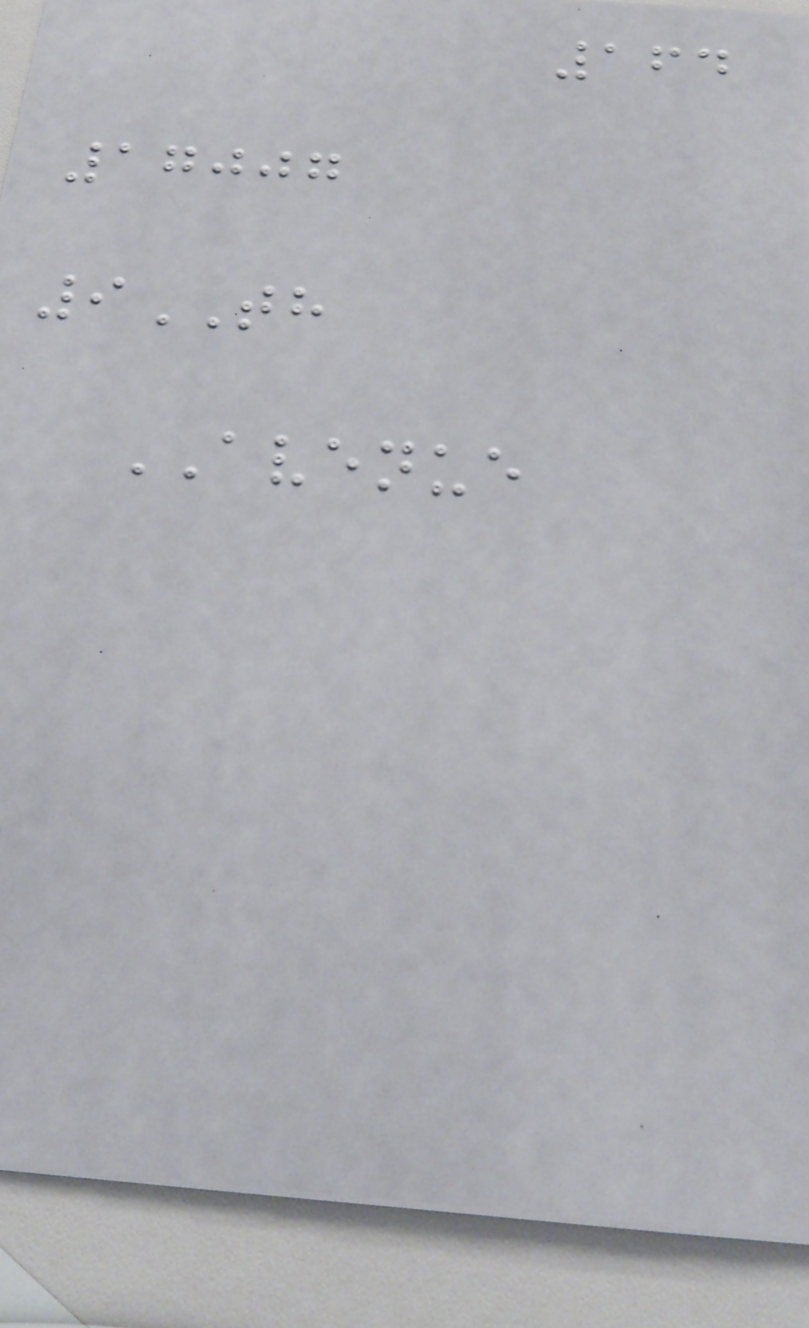164
17007
9TH
AVENUE
